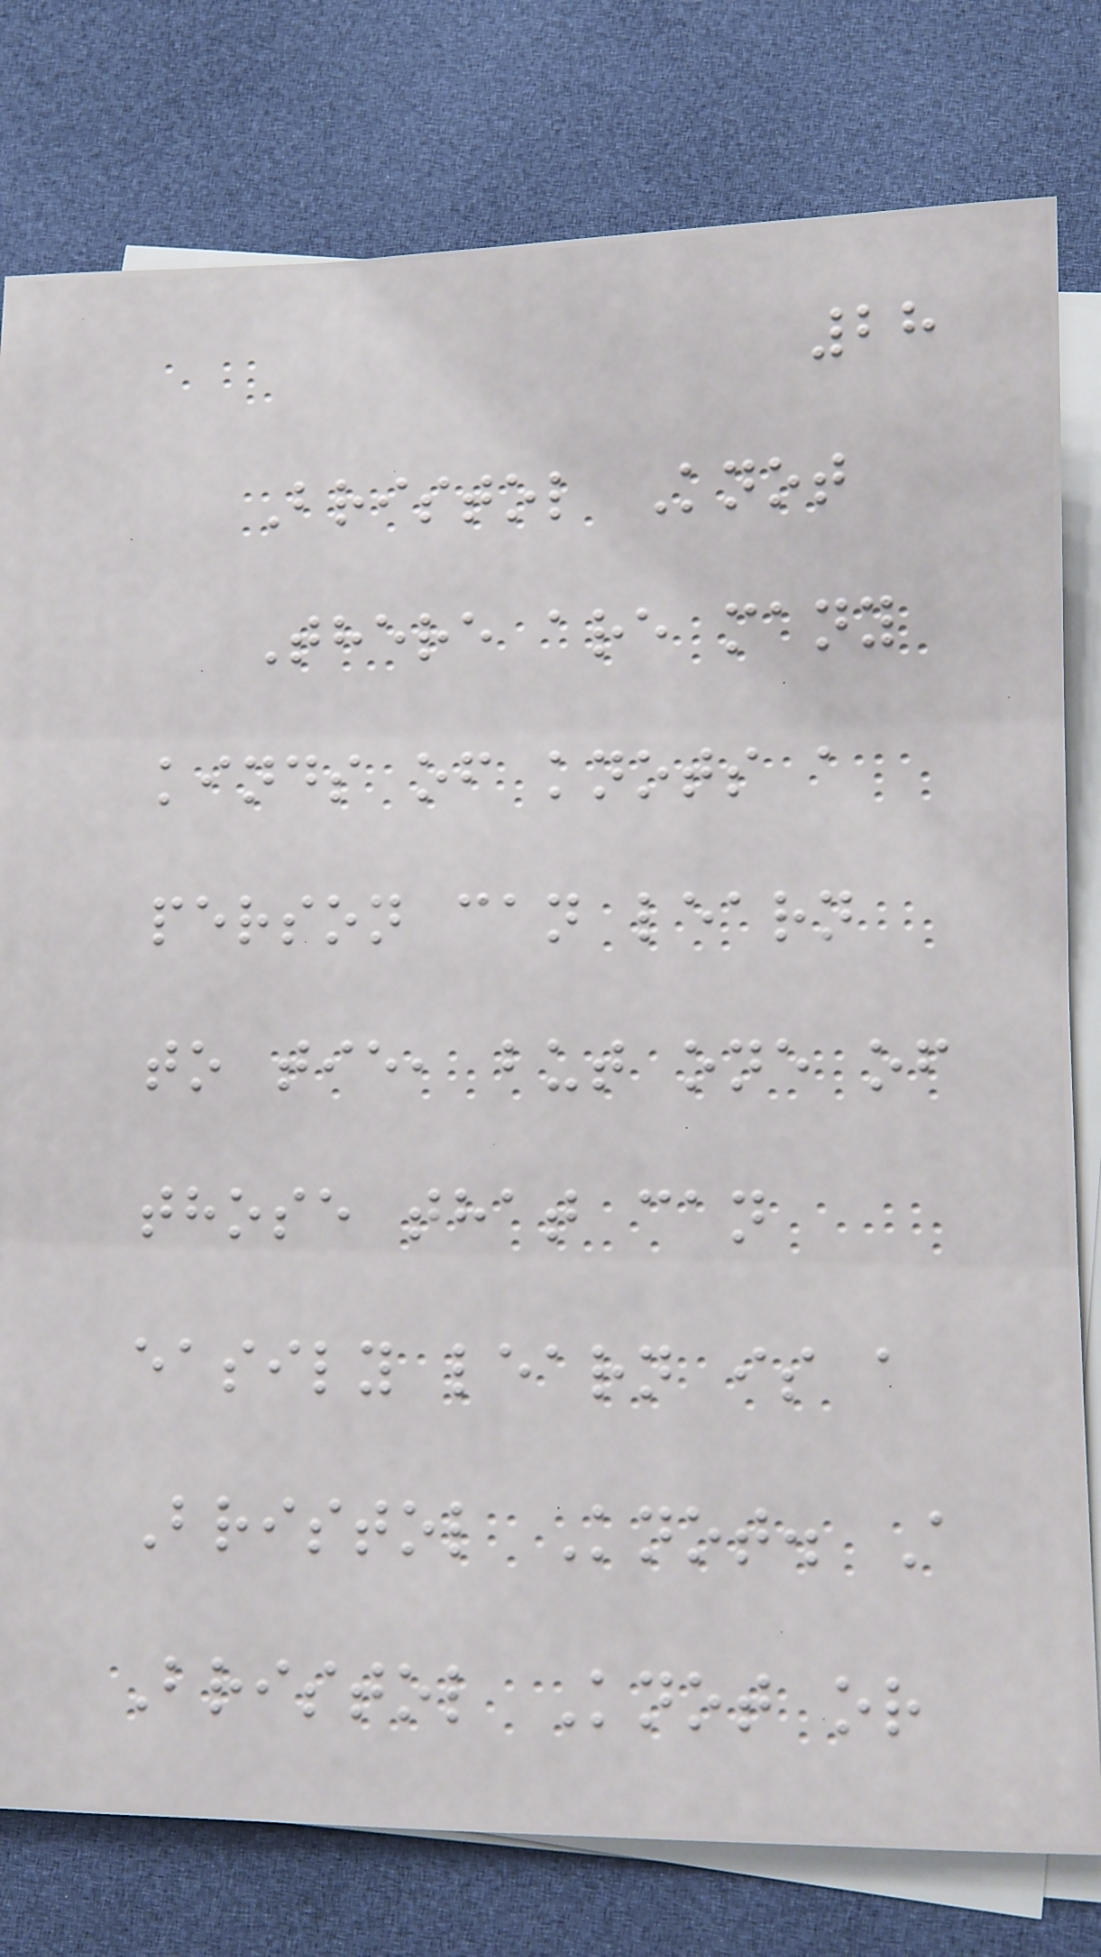28
Bristol Knot
There are many
kinds of knots a
person can learn
to tie, but one of
those that can
easily learn is a
Bristol Knot. A
Bristol Knot or
